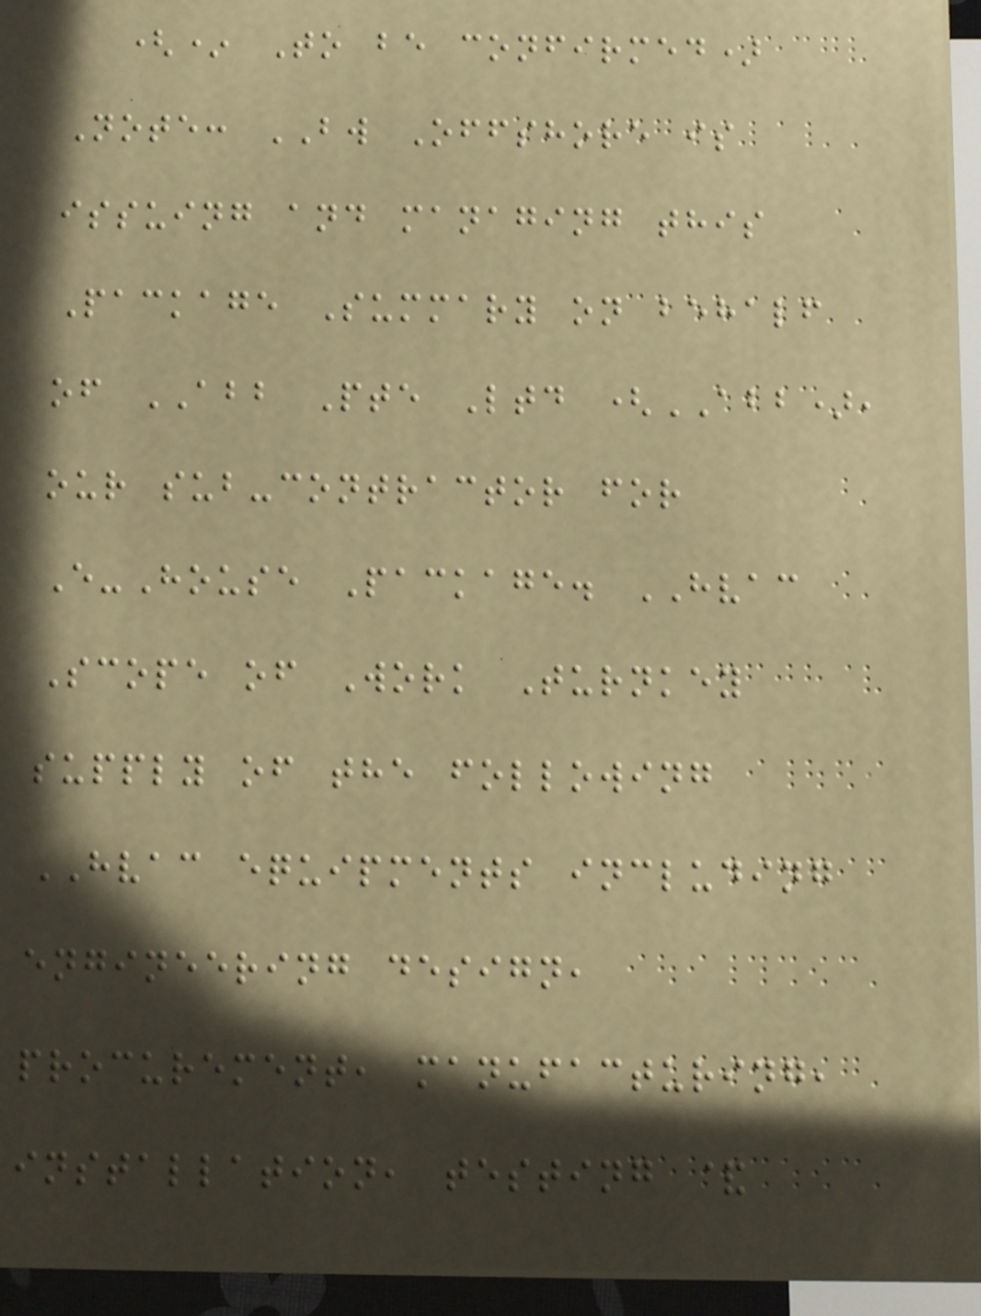(* To be confirmed)
Note: BW Offshore is
issuing and managing this
Package Summary on behalf
of ABB Pte Ltd (ABB),
our sub-contractor for
E-House Package. HVAC
Scope of Work Turnkey
supply of the following
HVAC equipments including
engineering design,
procurement, manufacturing,
installation, testing &
